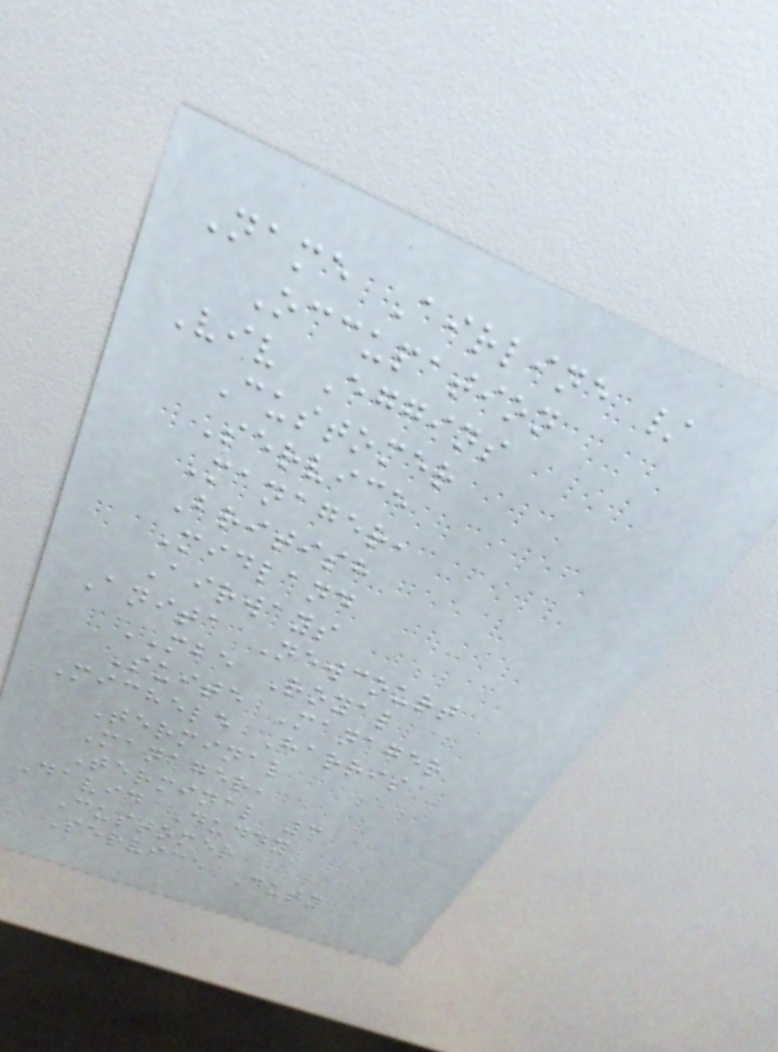Name Airline /
Occupation
Viv Eggins
Customer
Service
Manager,
British
Midland
Airways
Anita Newcourt
MBE Royal
Suite Manager
Michele Harris
Terminal
Manager,
Terminal 3
David Duddy
Customer
Service Duty
